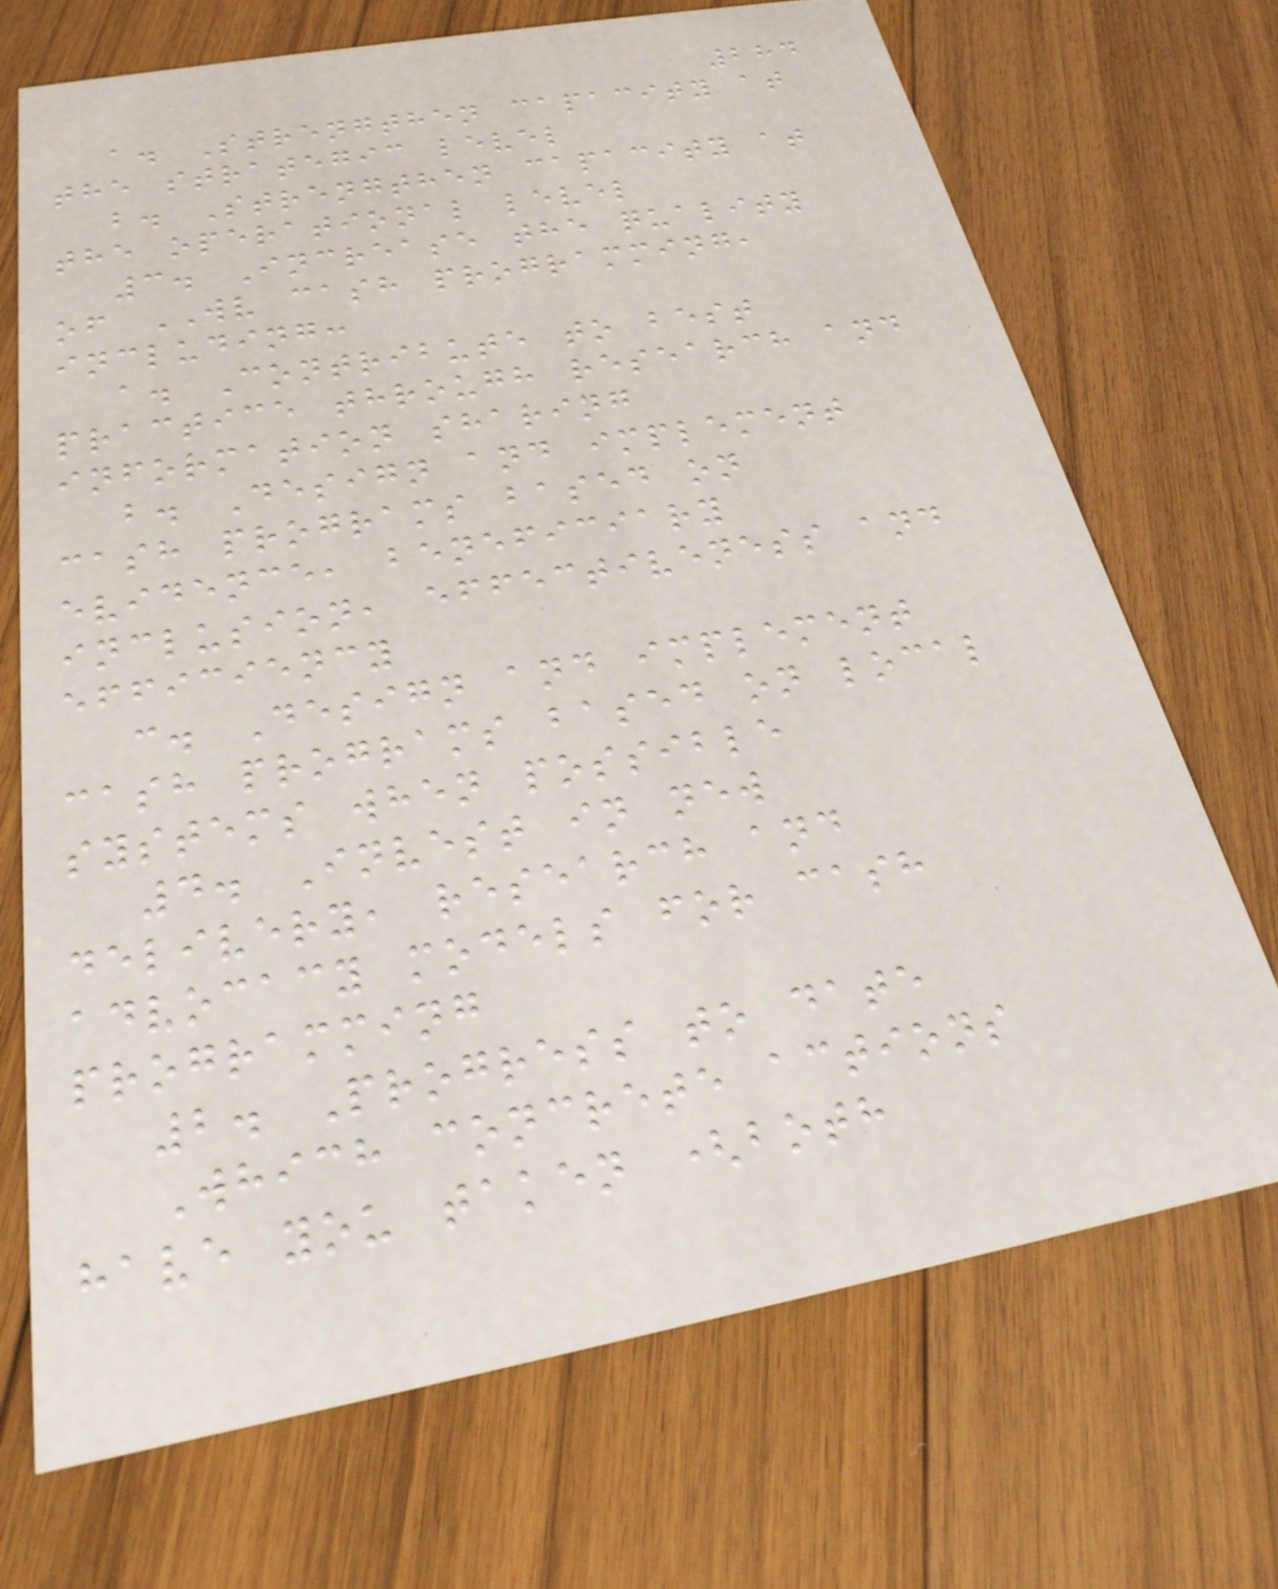284
a. Strengthen capacity at
the strategic level
b. Strengthen capacity at
the operational level
3. Increase the quality
of WV cash programming,
including:
a. Contribute to best
practice through research and
information sharing
b. Design and implement
cash programs based on
evidence, beneficiary
inclusion, effectiveness and
efficiency
c. Design and implement
cash programs based on local
systems when possible
4. Invest in new
delivery, research and
advocacy models for cash
programming
2. Progress to date
Which concrete actions
have you taken (both
